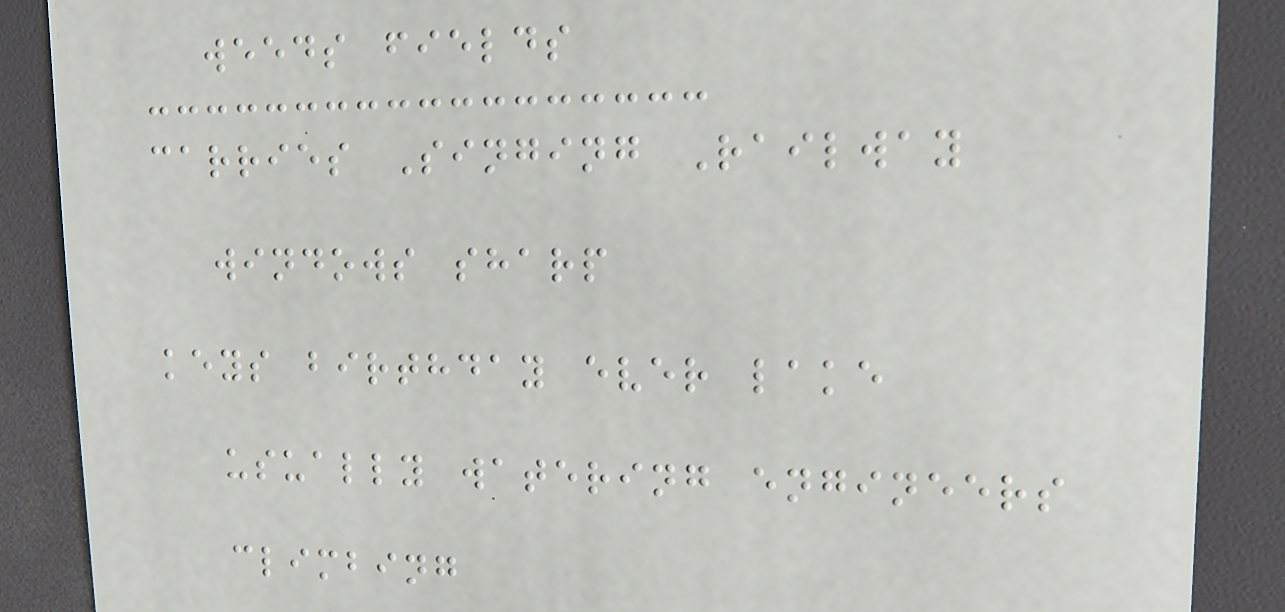weeds fields
carries Singing Railway
windows sharp
keys birthday ever lake
usually watering engineers
climbing
